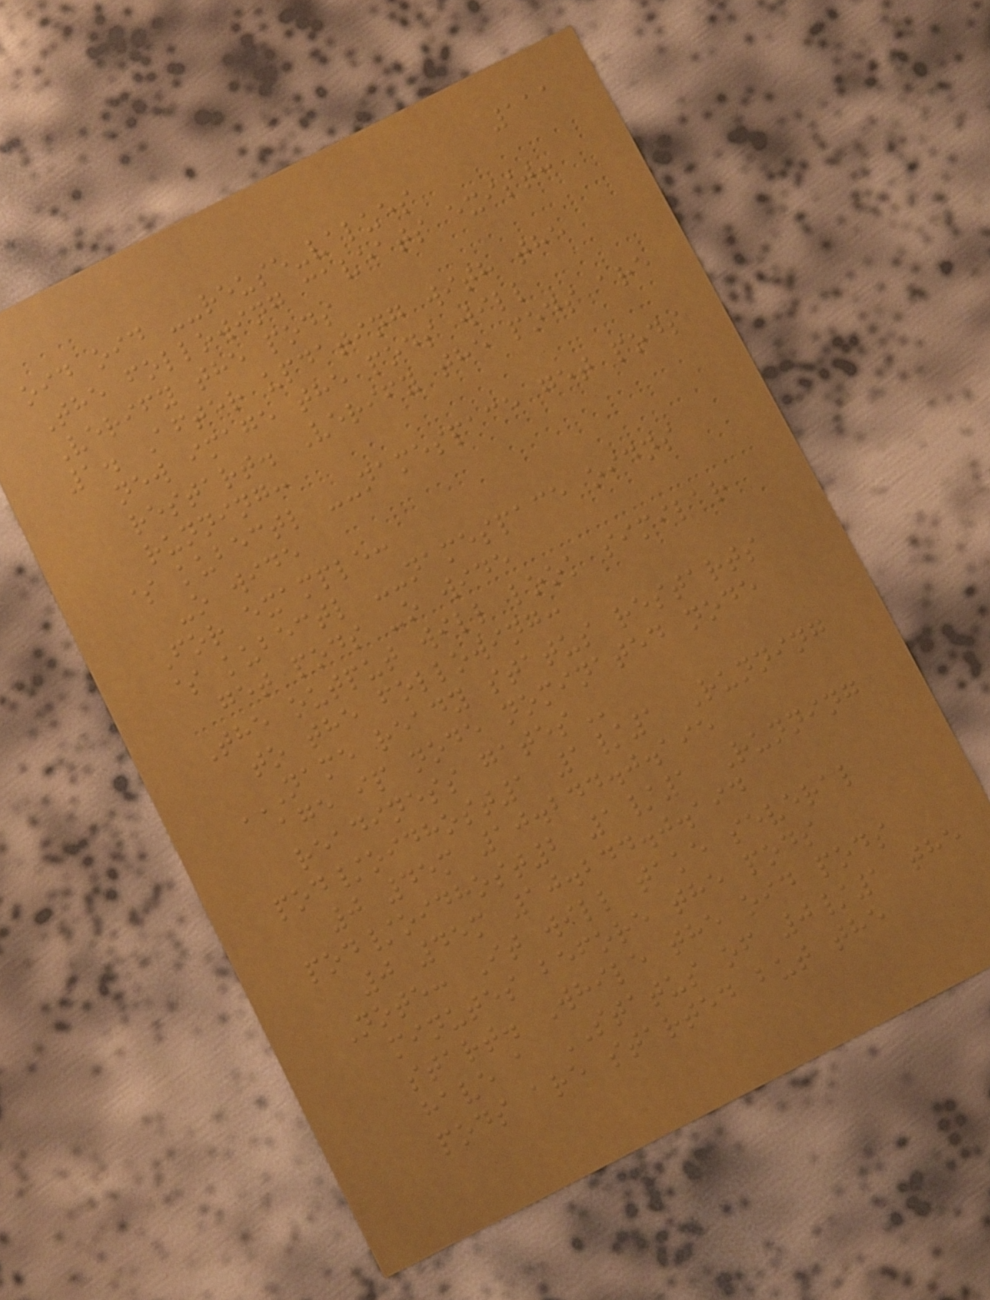111
oid oid --reuse-values
The following caveats exist:
Verify the pods
1. After updating with the
new image the pods will
restart. Verify the pods are
running:
$ kubectl --namespace get pods
-o wide
For example:
$ kubectl --namespace oidns
get pods -o wide
The output will look similar
to the following:
NAME READY STATUS RESTARTS
AGE IP NODE NOMINATED NODE
READINESS GATES
pod/oidhost1 1/1 Running
0 45m 10.244.0.195
pod/oidhost2 1/1 Running
0 45m 10.244.0.194
Note: It will take several
minutes before the pods
start. While the oid pods
have a STATUS of 0/1 the
pods are started but the
